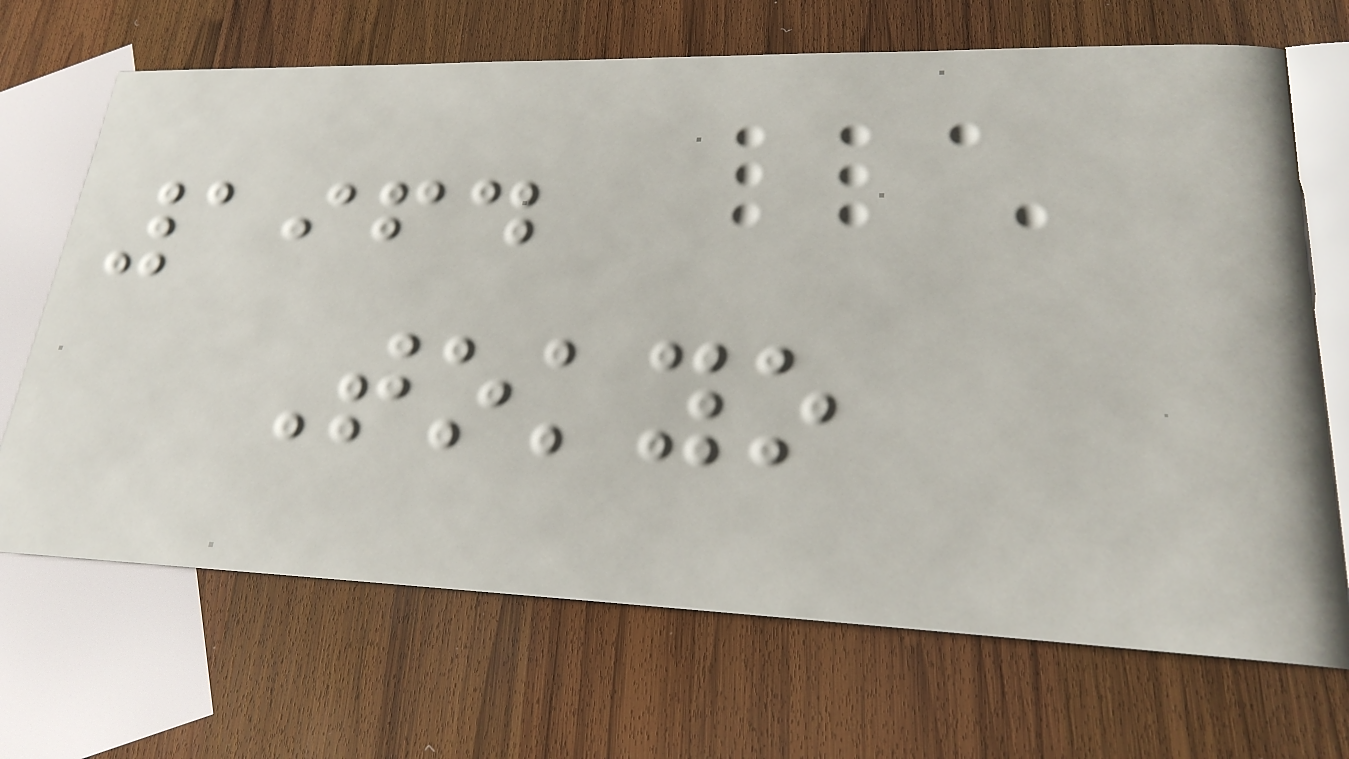1964
Tokyo
